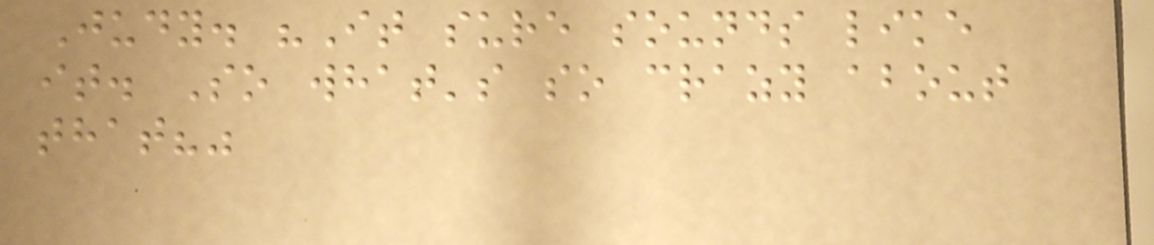Judy. "It sure sounds like
it. So what's so crazy about
that?"
